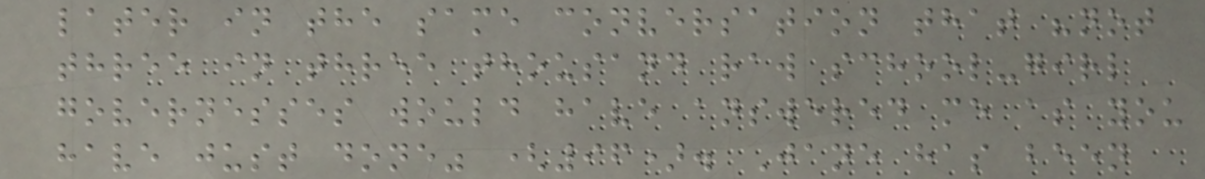later in the same conversation that "not
three in three thousand raw school-girl
governesses would have answered me as you
have just done" (96). Jane has been
